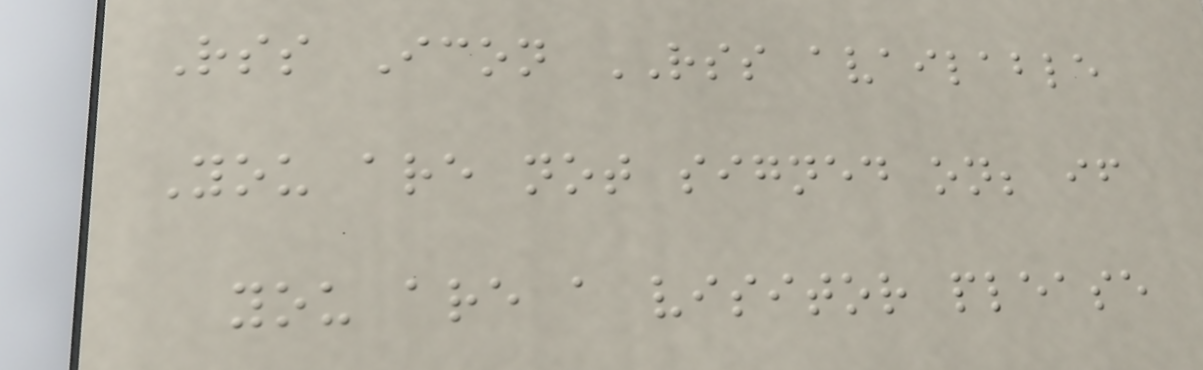Rss Icon RSS available
You are not signed on; if
you are a visitor please
